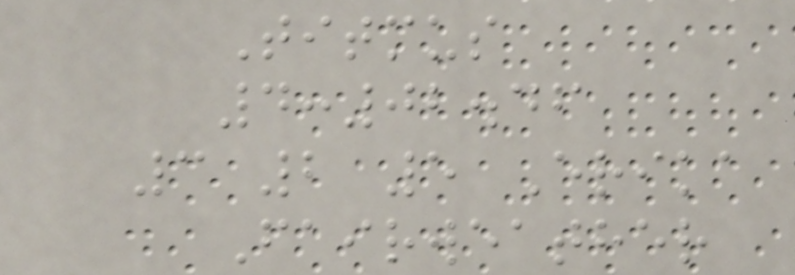Titmus
4:02.46
3 2 5 Erika
Fairweather
